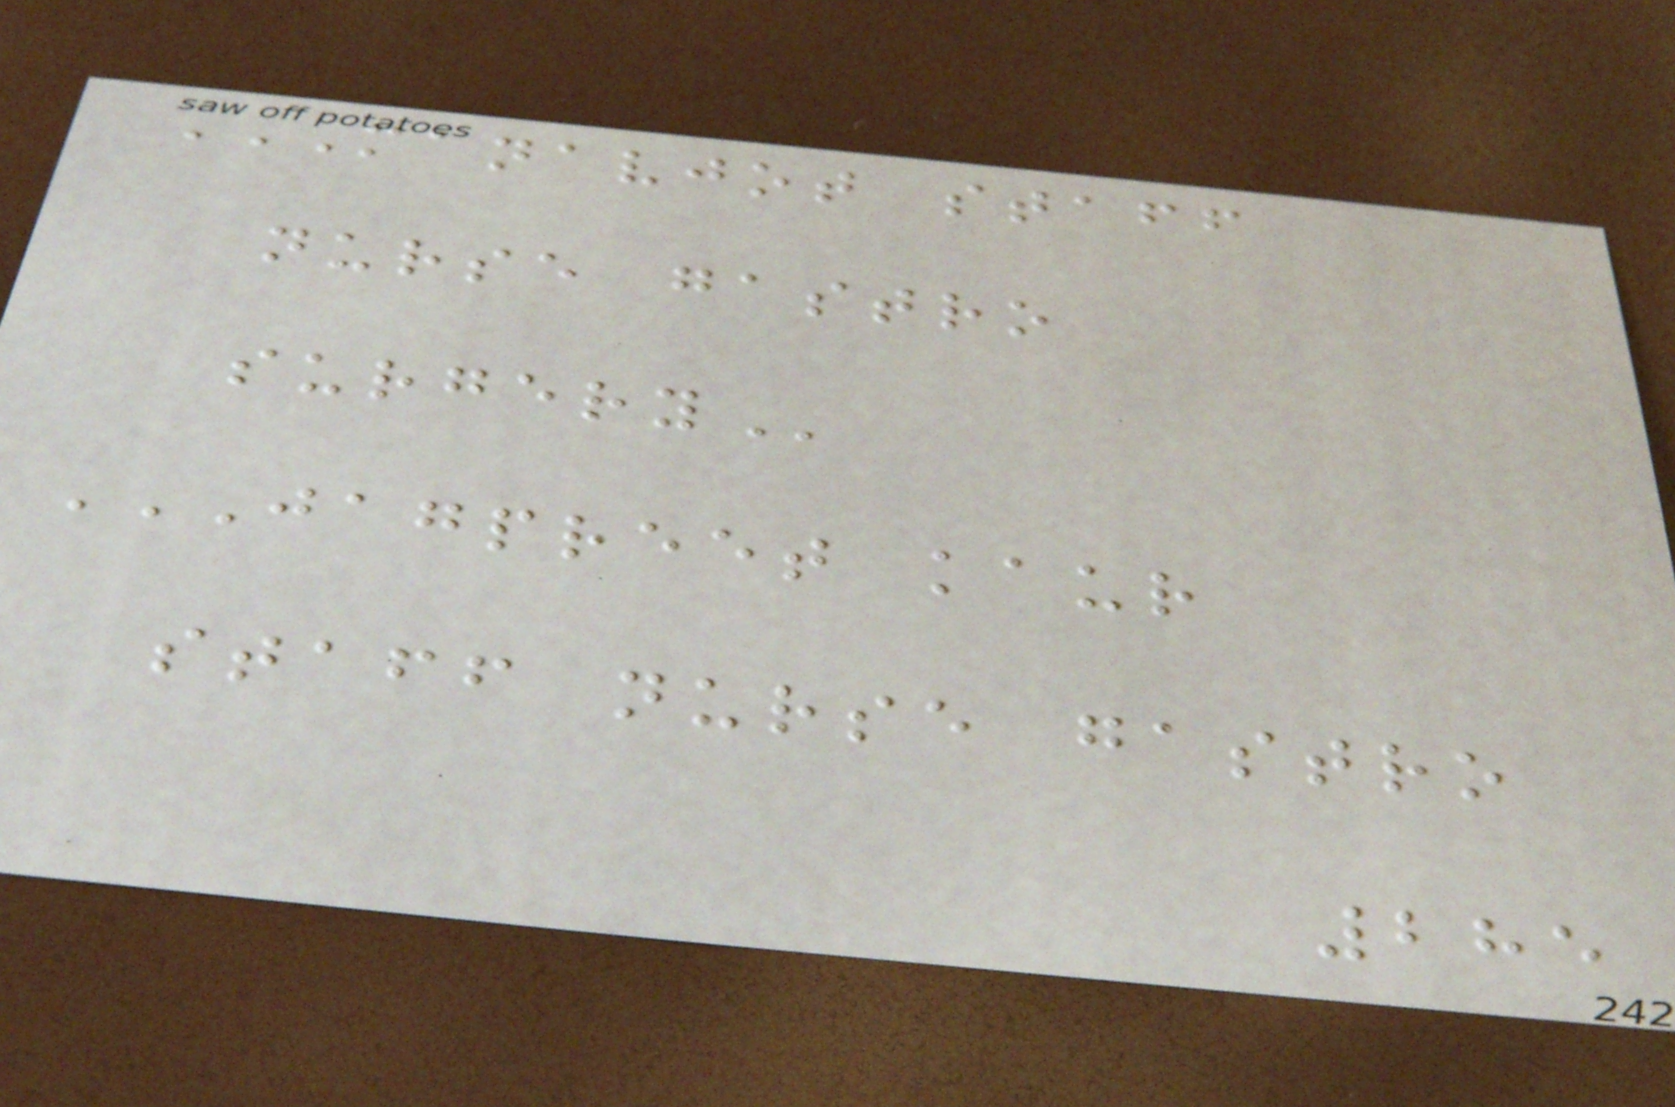MANAVJOT STAFF
NURSE GASTRO
SURGERY
JAGPREET KAUR
STAFF NURSE GASTRO
285
